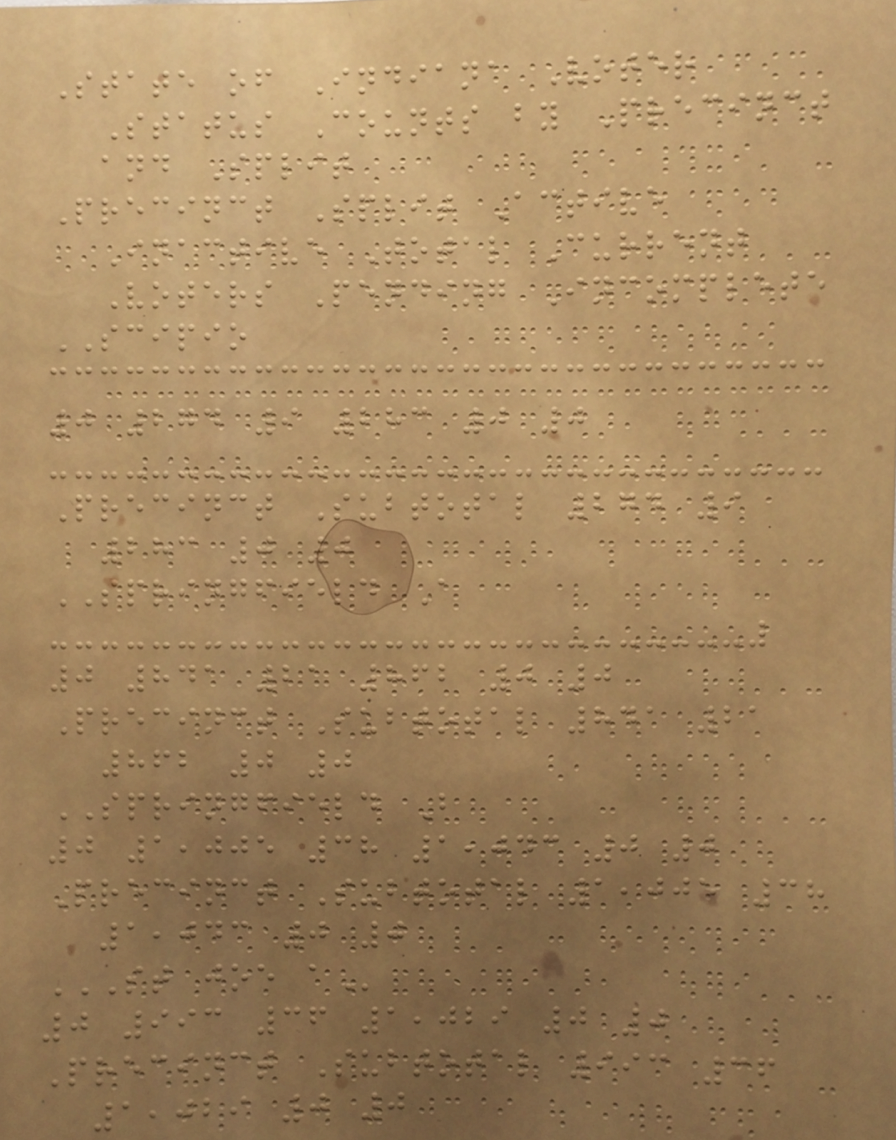State of Indiana Voter
Status Counts by Precinct
and Split
Precinct Split Active
Inactive Total Current
Voters Pending Incomplete
SCIPIO
0 274 9 283 0 0
Precinct Subtotal 274 9
283 0 0
SPRINGFIELD A
0 841 21 862 0 0
Precinct Subtotal 841 21
862 0 0
SPRINGFIELD B
0 1,005 38 1,043 0 0
Precinct Subtotal 1,005 38
1,043 0 0
ST JOE A
0 993 36 1,029 0 0
Precinct Subtotal 993 36
1,029 0 0
